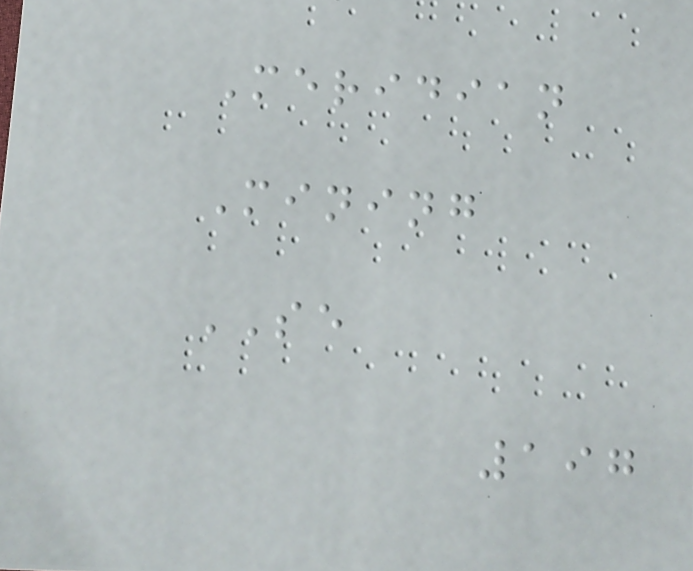Meridian
Mining
SE
197
